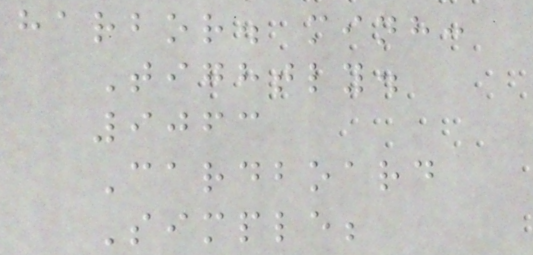harbor. minh:
Tightly.
9063
Cardboard
Simple;
